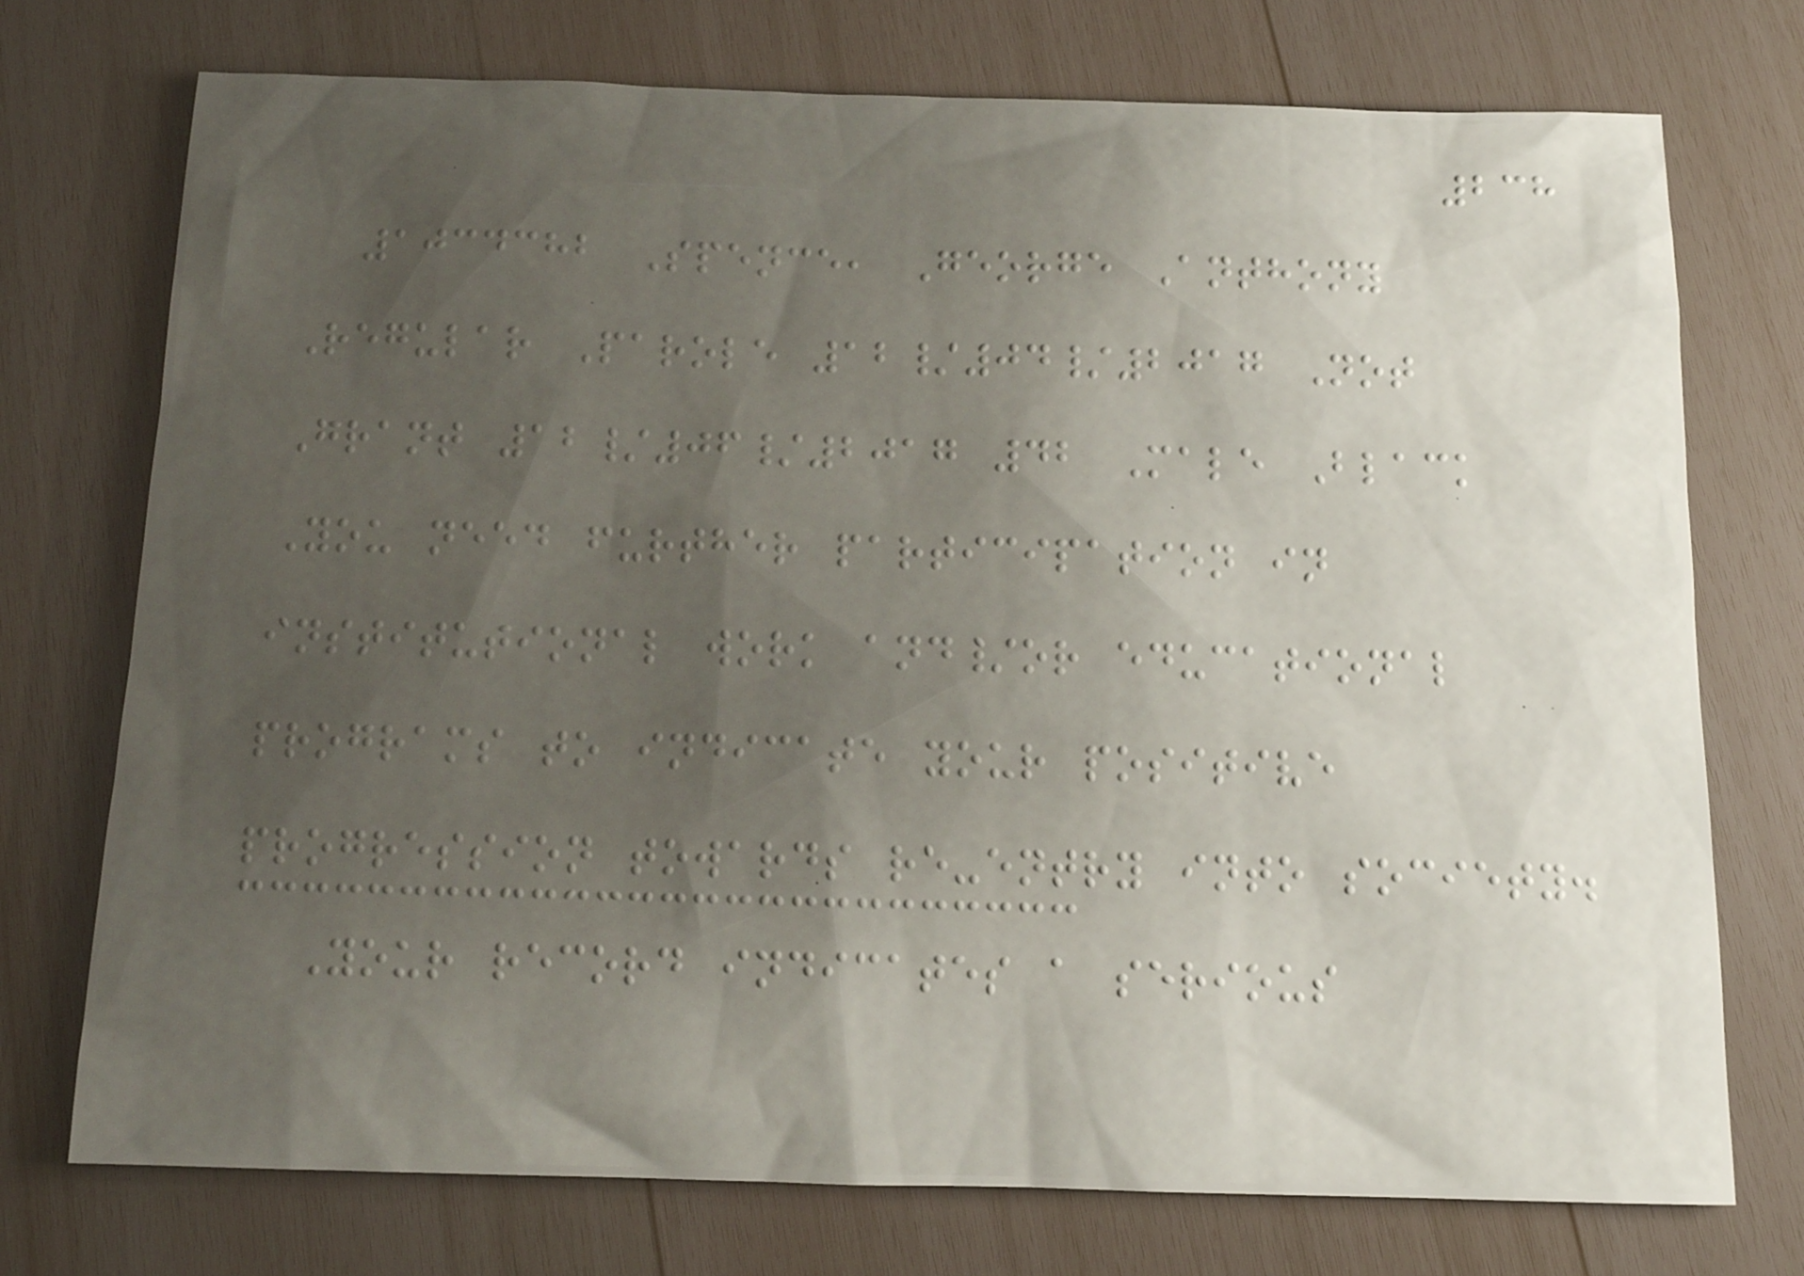238
1034382 Spence, George Anthony
Regular Parole 12/04/2017 Not
Grant 12/06/2017 42 Male Black
You need further participation in
institutional work and/or educational
programs to indicate your positive
progression towards re-entry into society.
Your record indicates a serious
